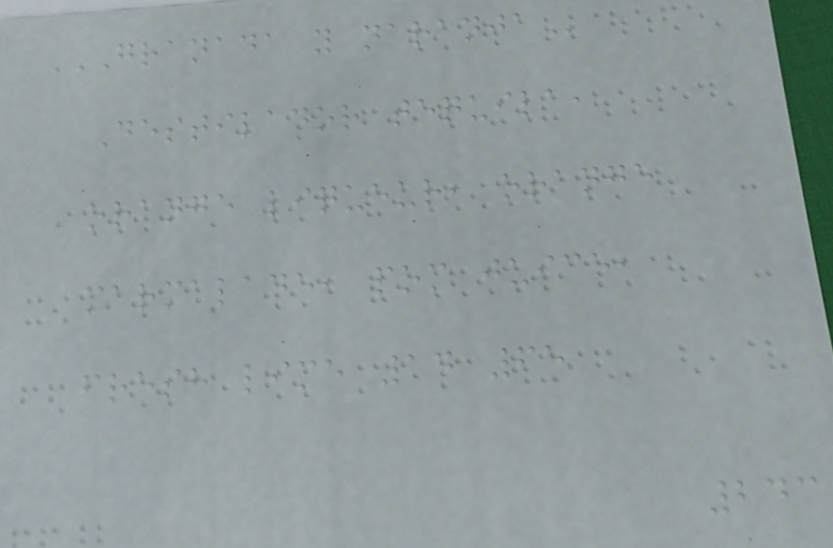GRANADA Y NARANJA
Destilador tequila,
orange liqueur, orange
marmalade, pom juice,
fresh lime 14 65
243
